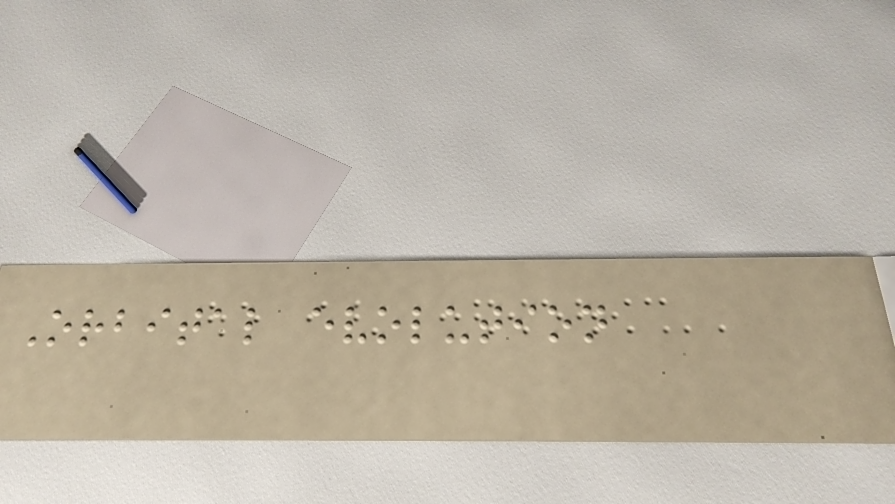Orbital evolution
